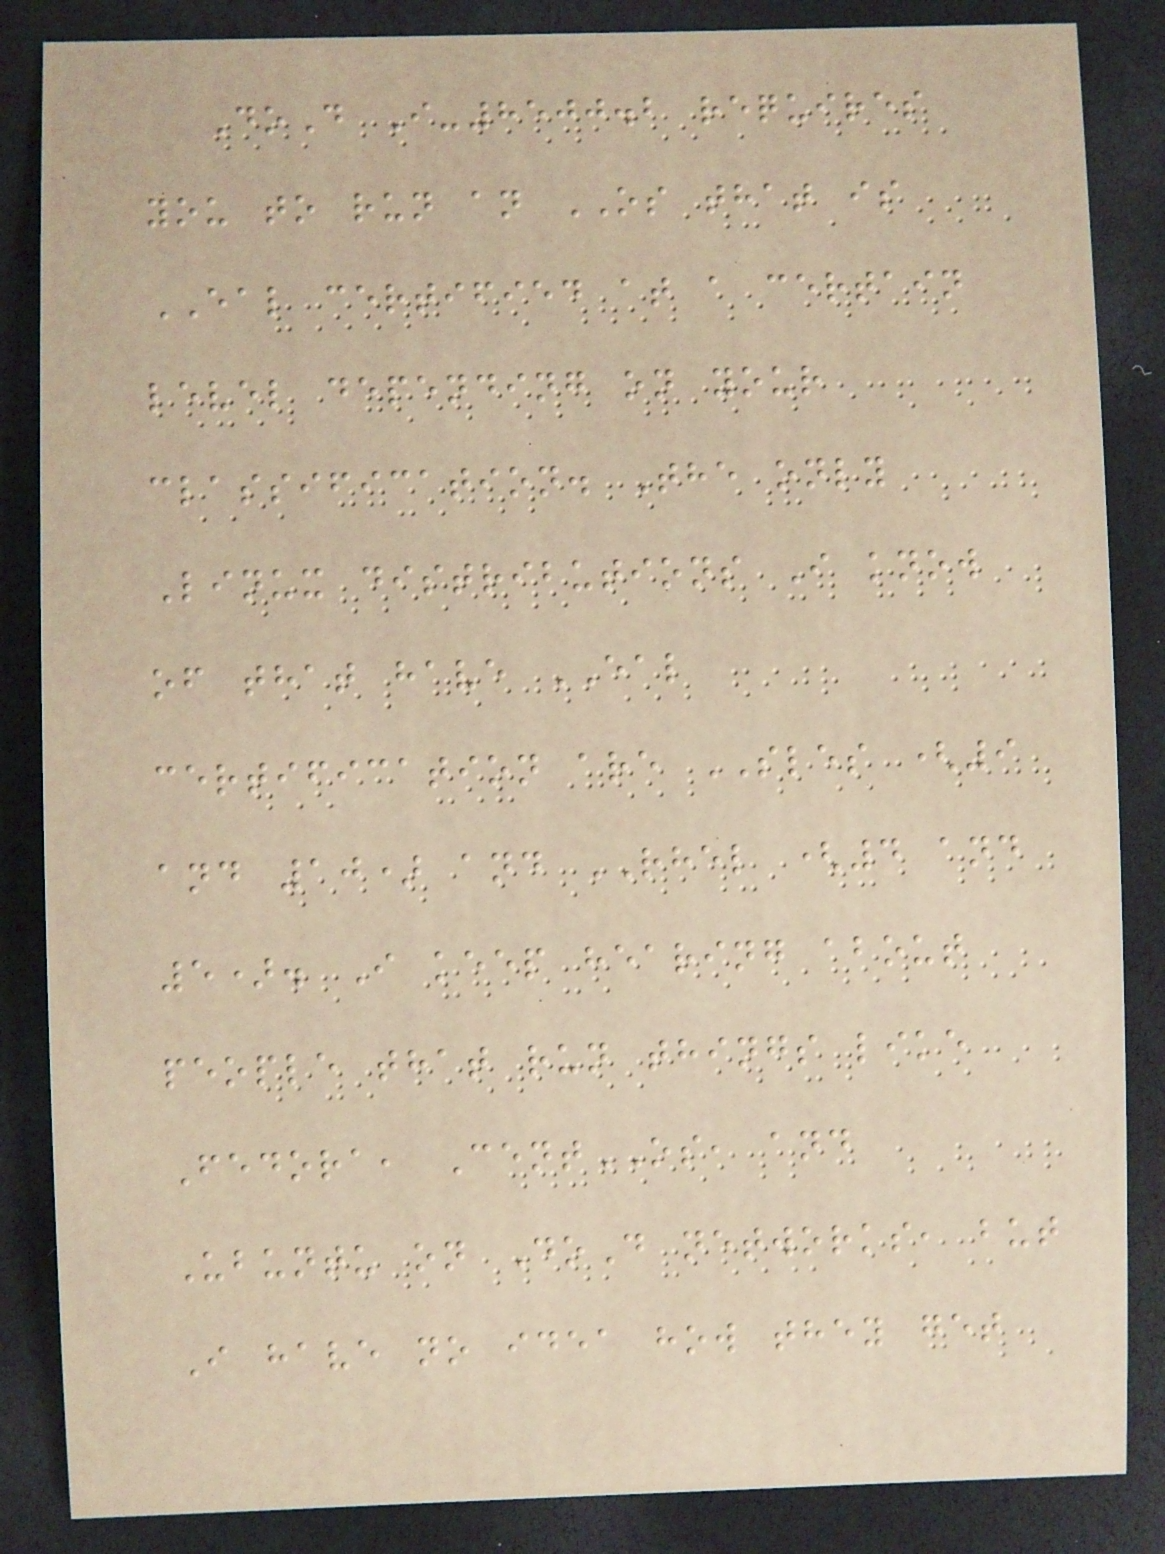DoD I-8500.2 requires
you to run an OS that is
EAL certified at a certain
level depending on your
classification. The only
Linux distributions I know
of that have EAL
certification are SLES (9
and 10) and RHEL (4 and
5). I keep hearing about
people that run things like
Fedora, CentOS, and
Ubuntu on DoD networks, but
I have no idea how they get
